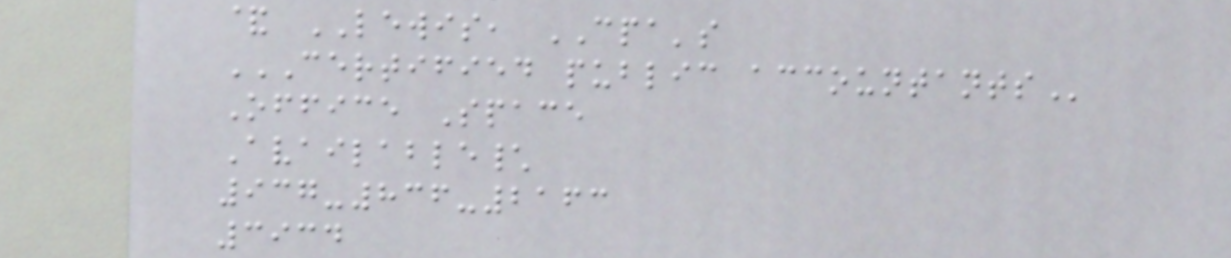& LEWIS, CPA's
CERTIFIED PUBLIC ACCOUNTANTS
Office Space
Available\
937-836-2163
3934
